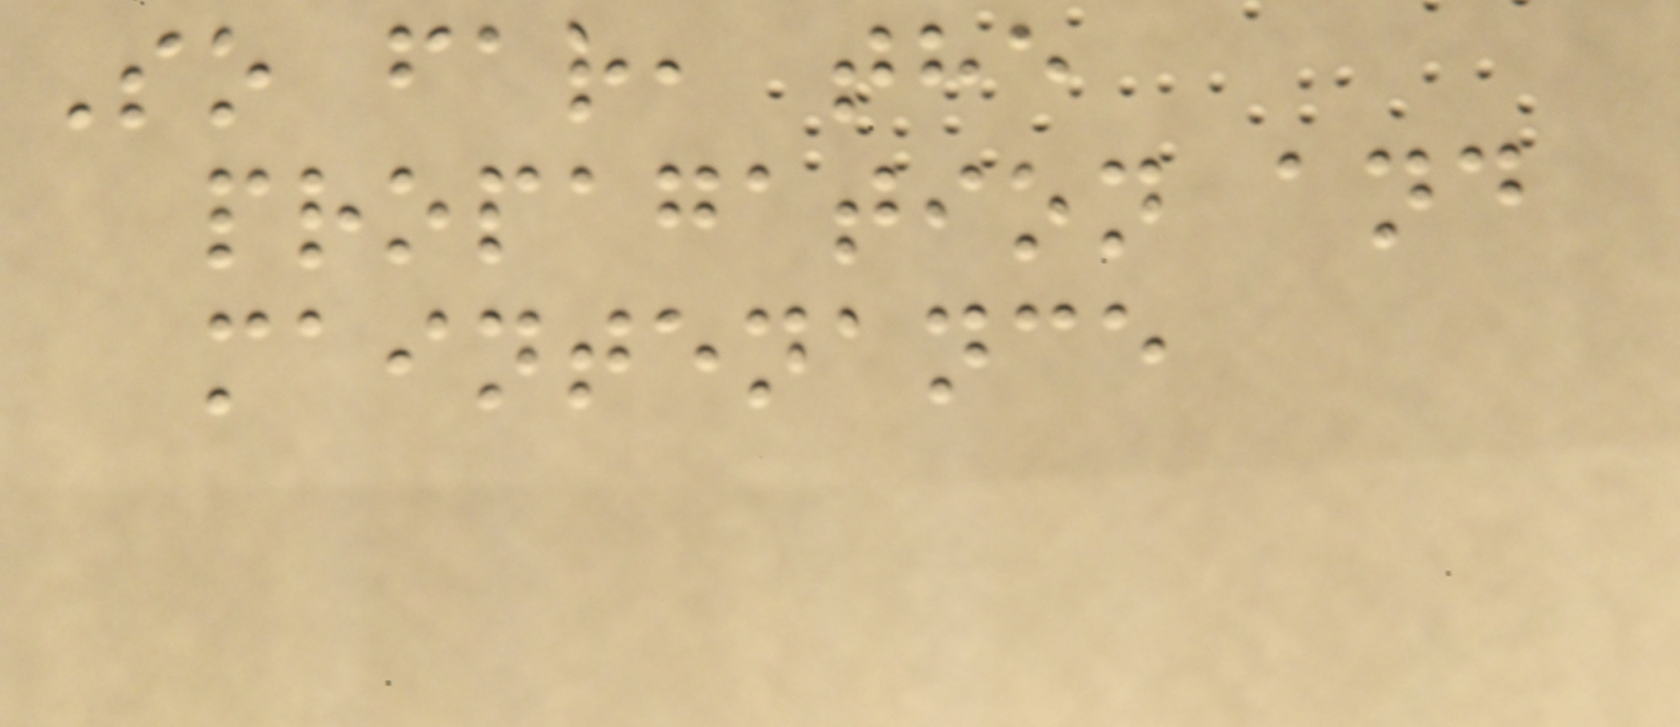So far, the
propagation and
maintenance
